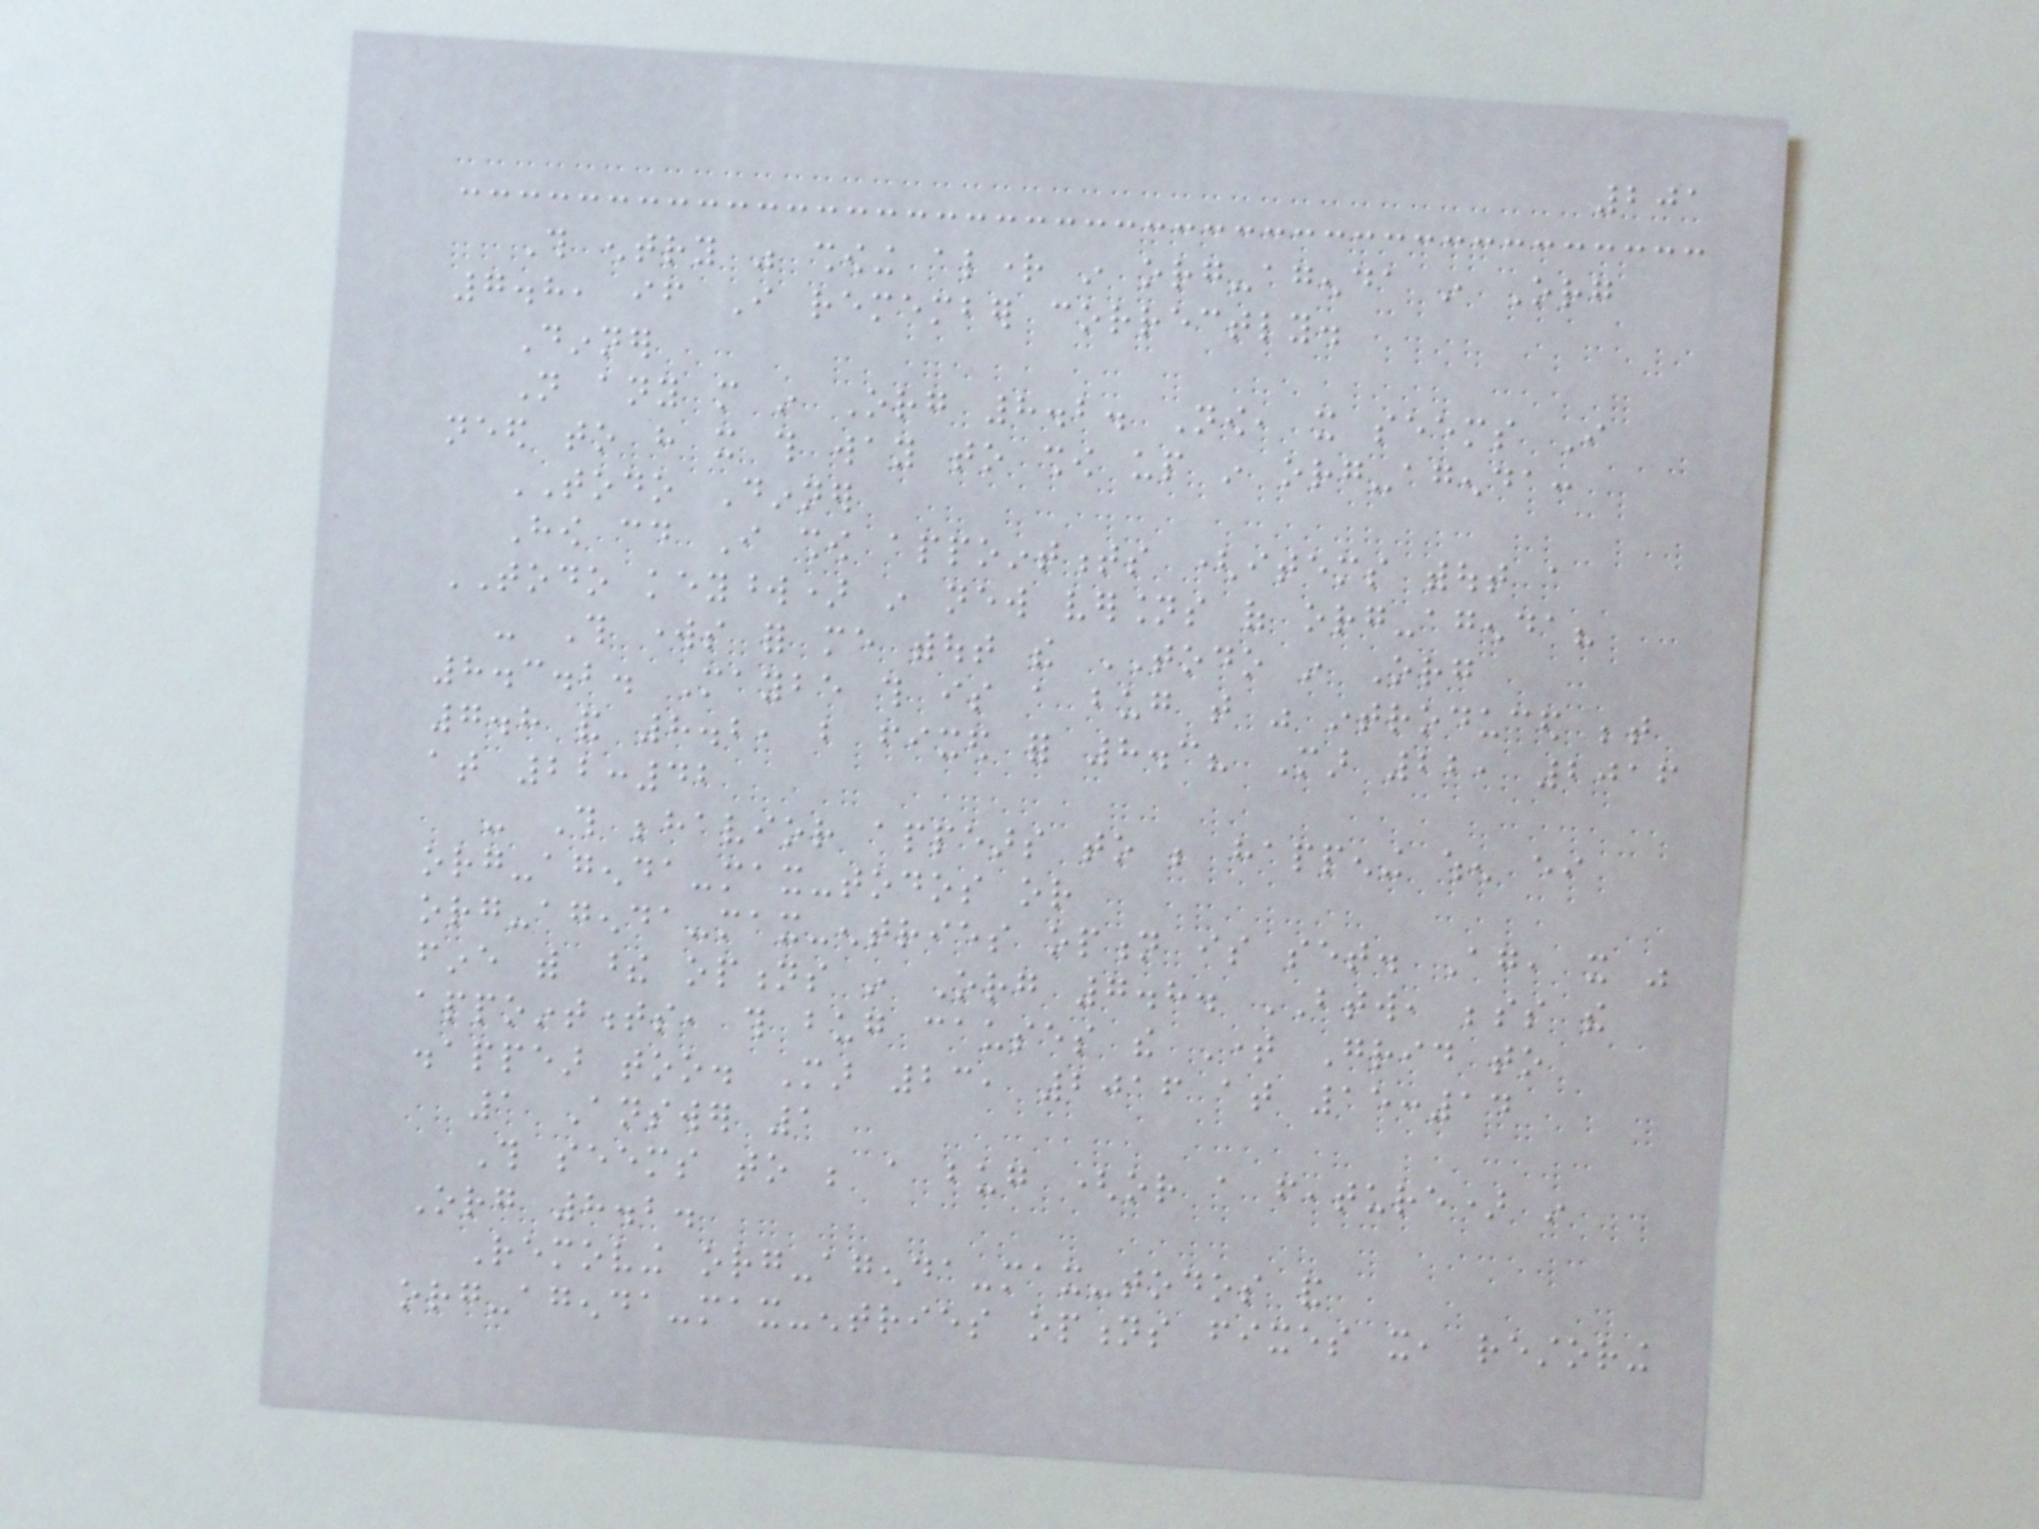201
This entry was showing alright in org-agenda in Org
7.8, if I remember correctly.
Dinner
Not any more in Org 8.2. Now, it seems I
need to have it this way to show up in org-agenda:
TODO Dinner
How could I show appointments (items without a
TODO keyword) in new versions of org-agenda?
- This works for me without the TODO in Org
8.3.2. Maybe this is a bug that was introduced between
7.8 and 8.2, but fixed for 8.3? Mar 22, 2016
at 22:42
- This behavior appears to be happening when either
org-agenda-max-todos or
org-agenda-max-entries option is set. Again, it was
fine with these options in Org 7.8. BTW, besides the
appointments, this bug causes the Time Grid to
disappear too. Mar 23, 2016 at 15:14
1 Answer 1
This seems to be a bug (or a feature) in
Org 8.2.
Removing org-agenda-max-todos and
org-agenda-max-entries options fixes it, restoring
